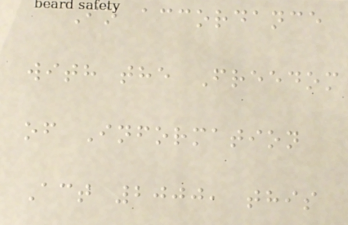In accordance
with the Freedom
of Information
Act 2000, this
